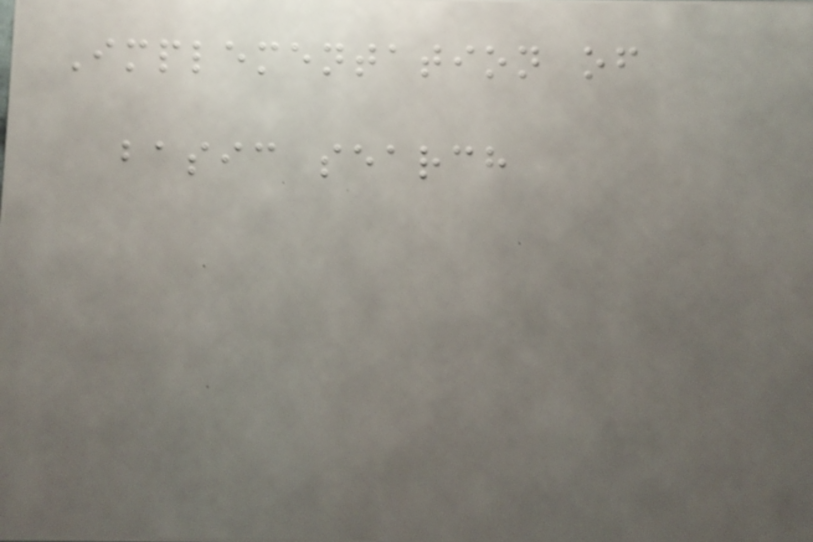Implementation of
basic search
